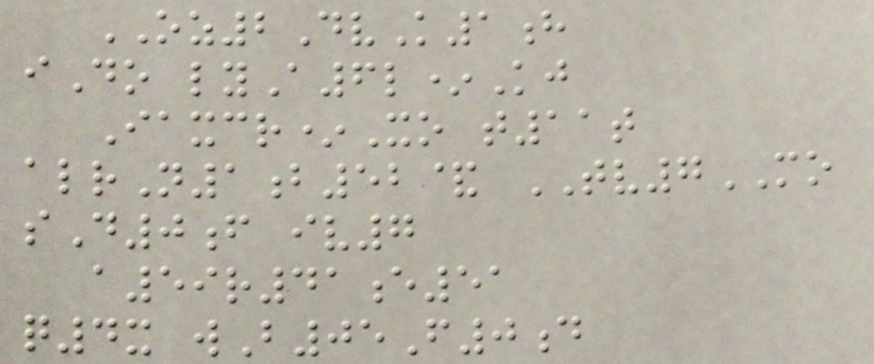OZ2DvK1h
iDo lyA6l*Kj
Iaxcr*Xo t11t
alrN1b52& TV7MO
sD0f iv7
a59r41e51
q4x wB05F0d
